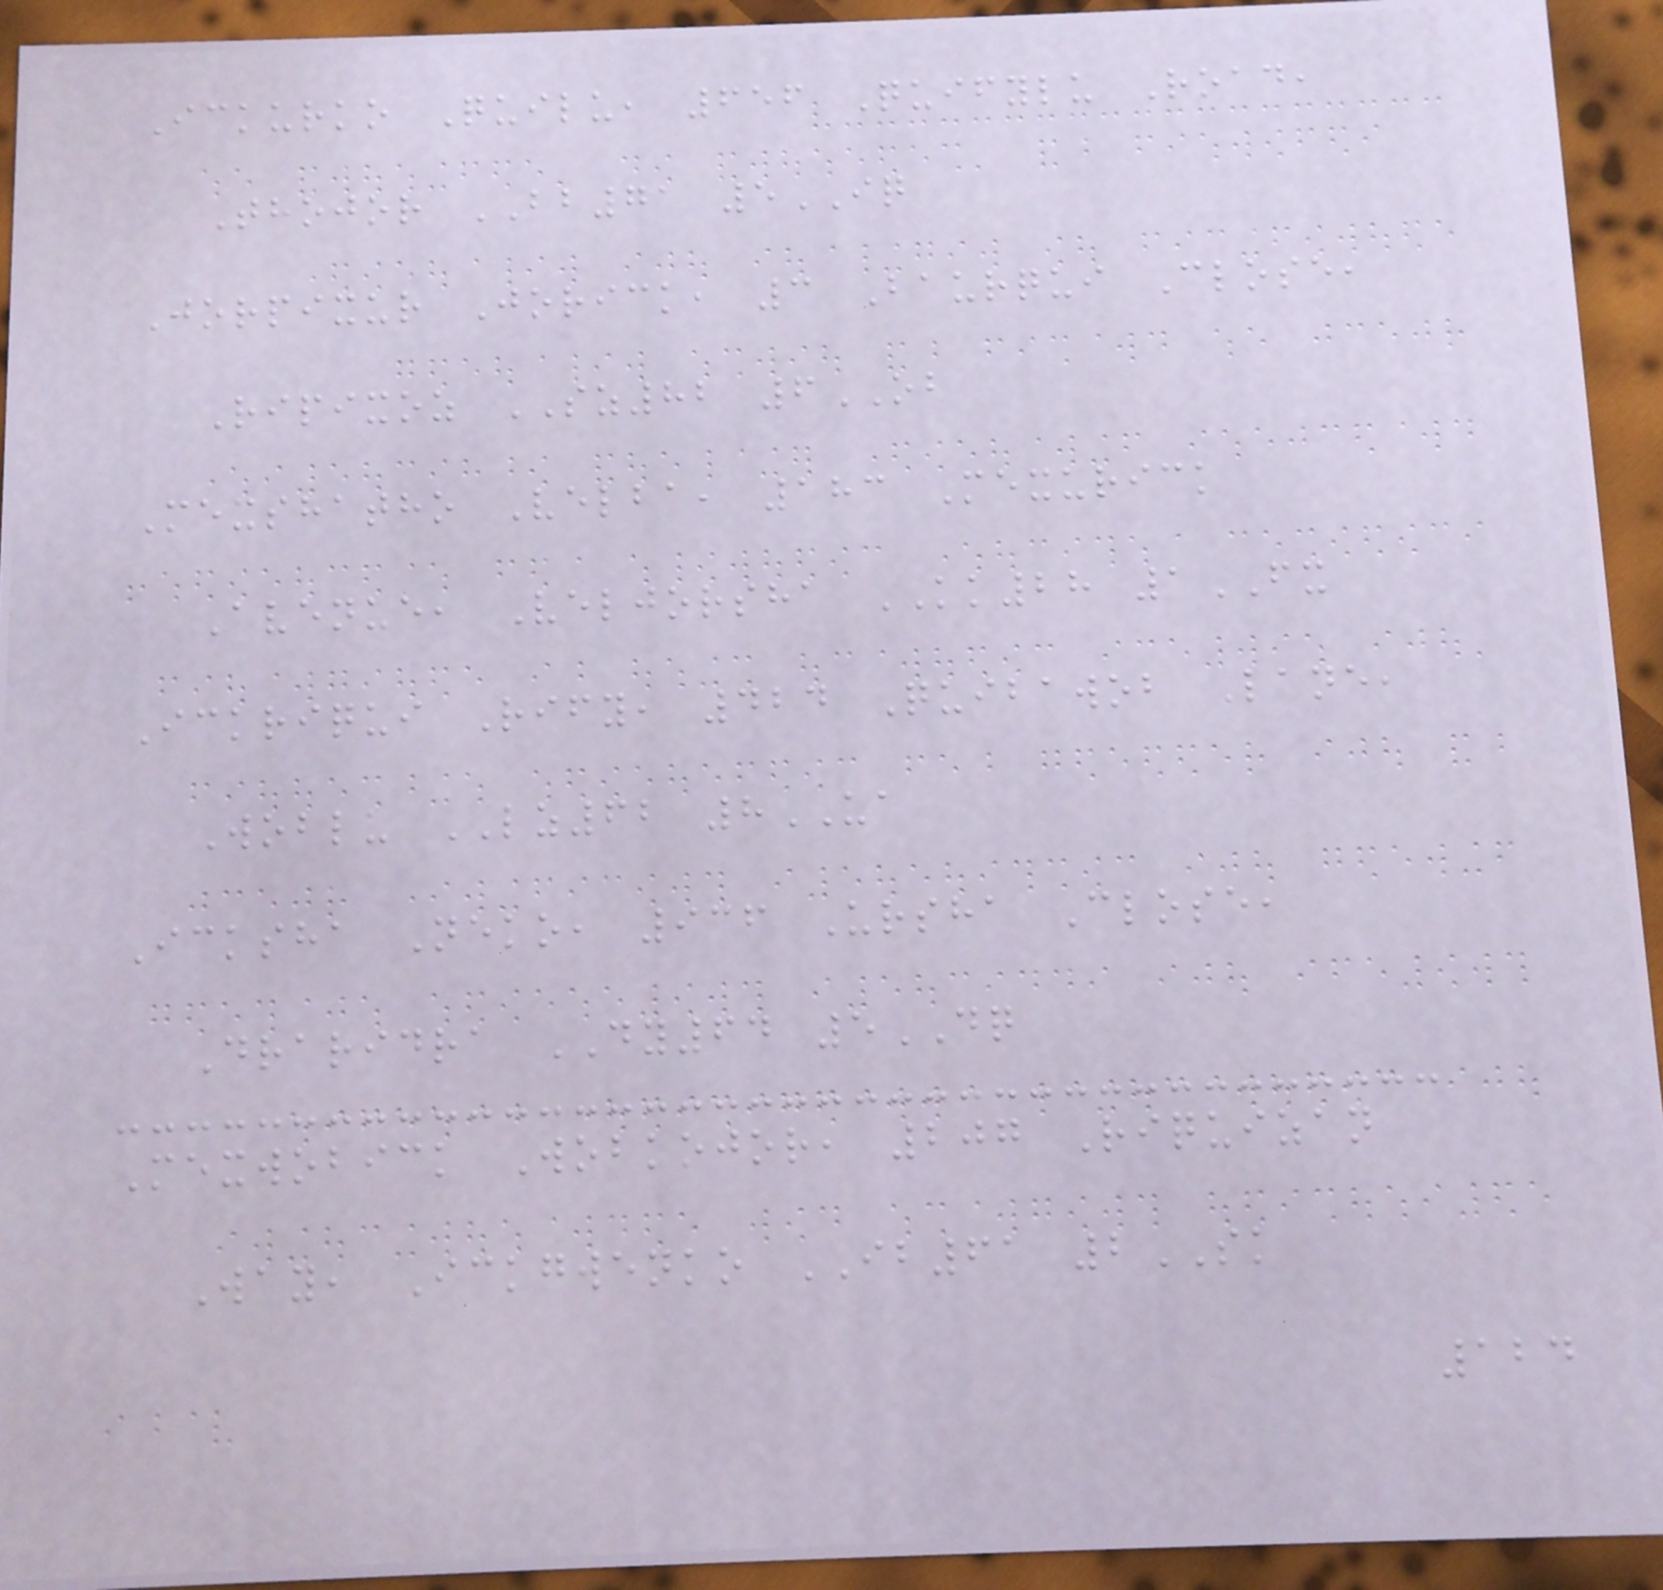Ickurko Quilu, 656 Quifylu Road,
Thojor BB71 5IQ
Jorpixur Jorick, 3 Baurqui Close,
Ripixoz SZ82 6OB
Mexshatho Velba, 183 Mexurick
Avenue, Veljorsha KK28 1FX
Ickriqui Rify, 424 Quibawob Lane,
Woblu LZ62 8UA
Icksha Neko, 936 Ursha Close,
Draridra DY64 5DQ
Mexwobick Wobkojor, 207 Riquizan
Way, Ickgwenko IB61 2SK
124
